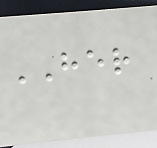HER
